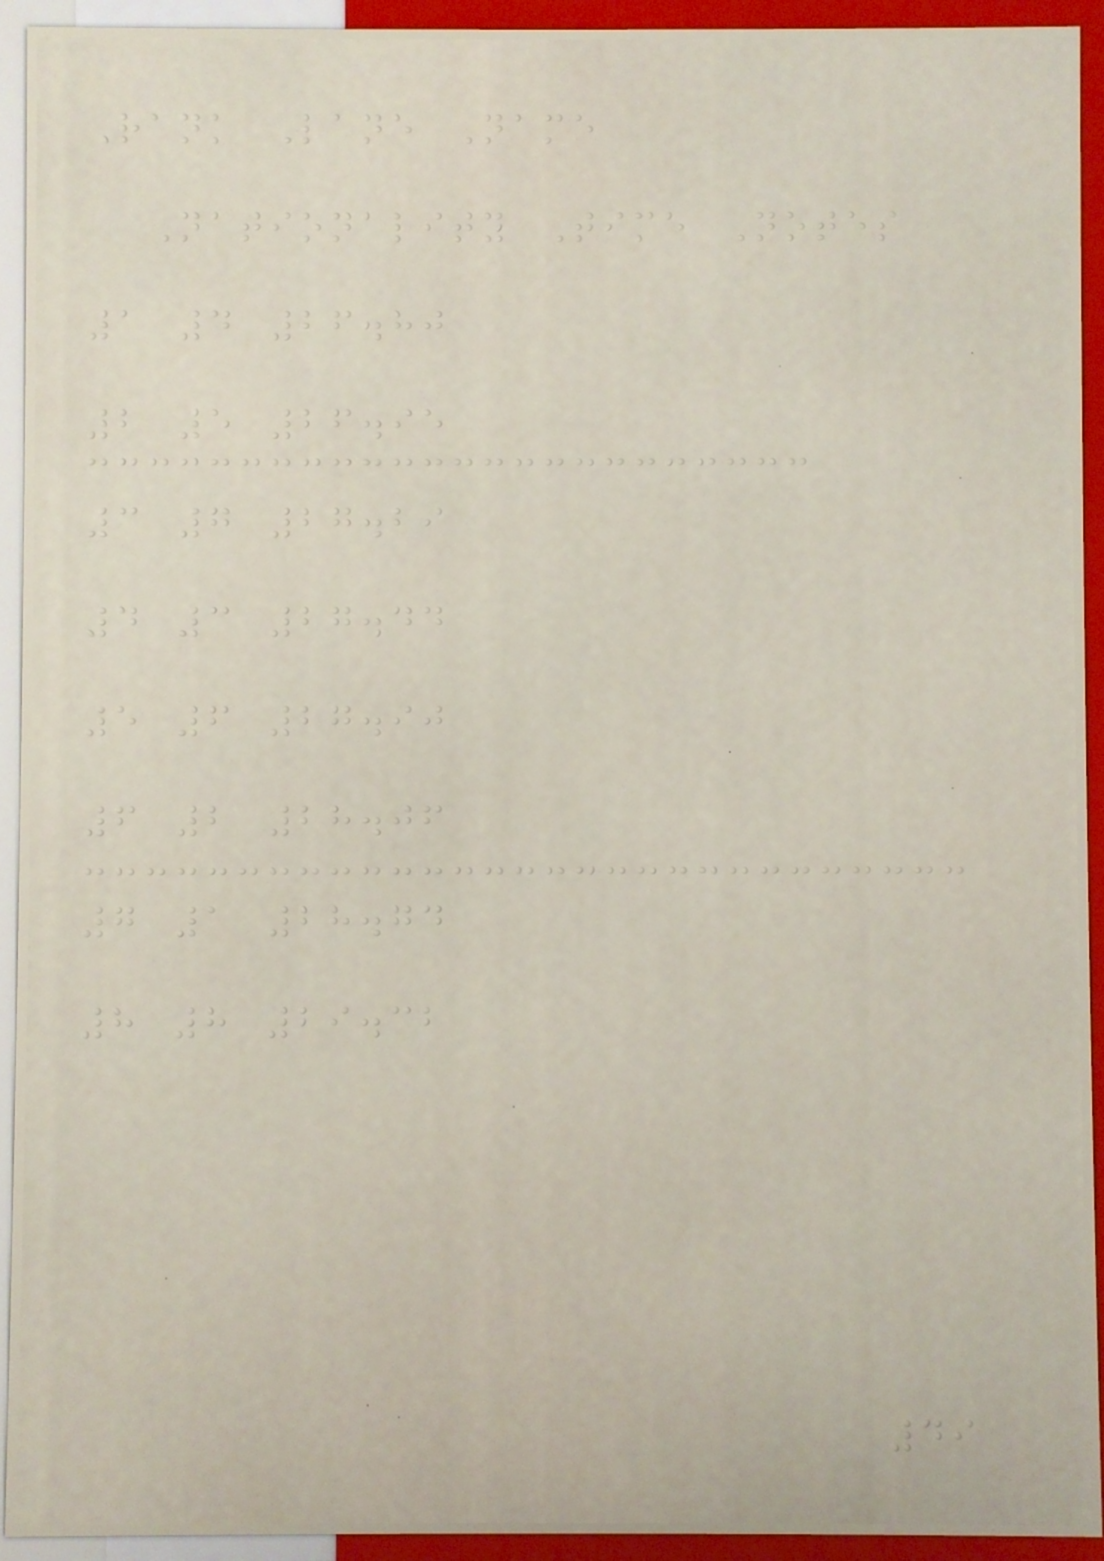Rank Lane Name
Nationality Time Notes
1 4 26.80
2 5 26.95
3 7 27.29
4 3 27.44
5 6 27.90
6 2 28.06
7 1 28.74
8 8 29.32
49
